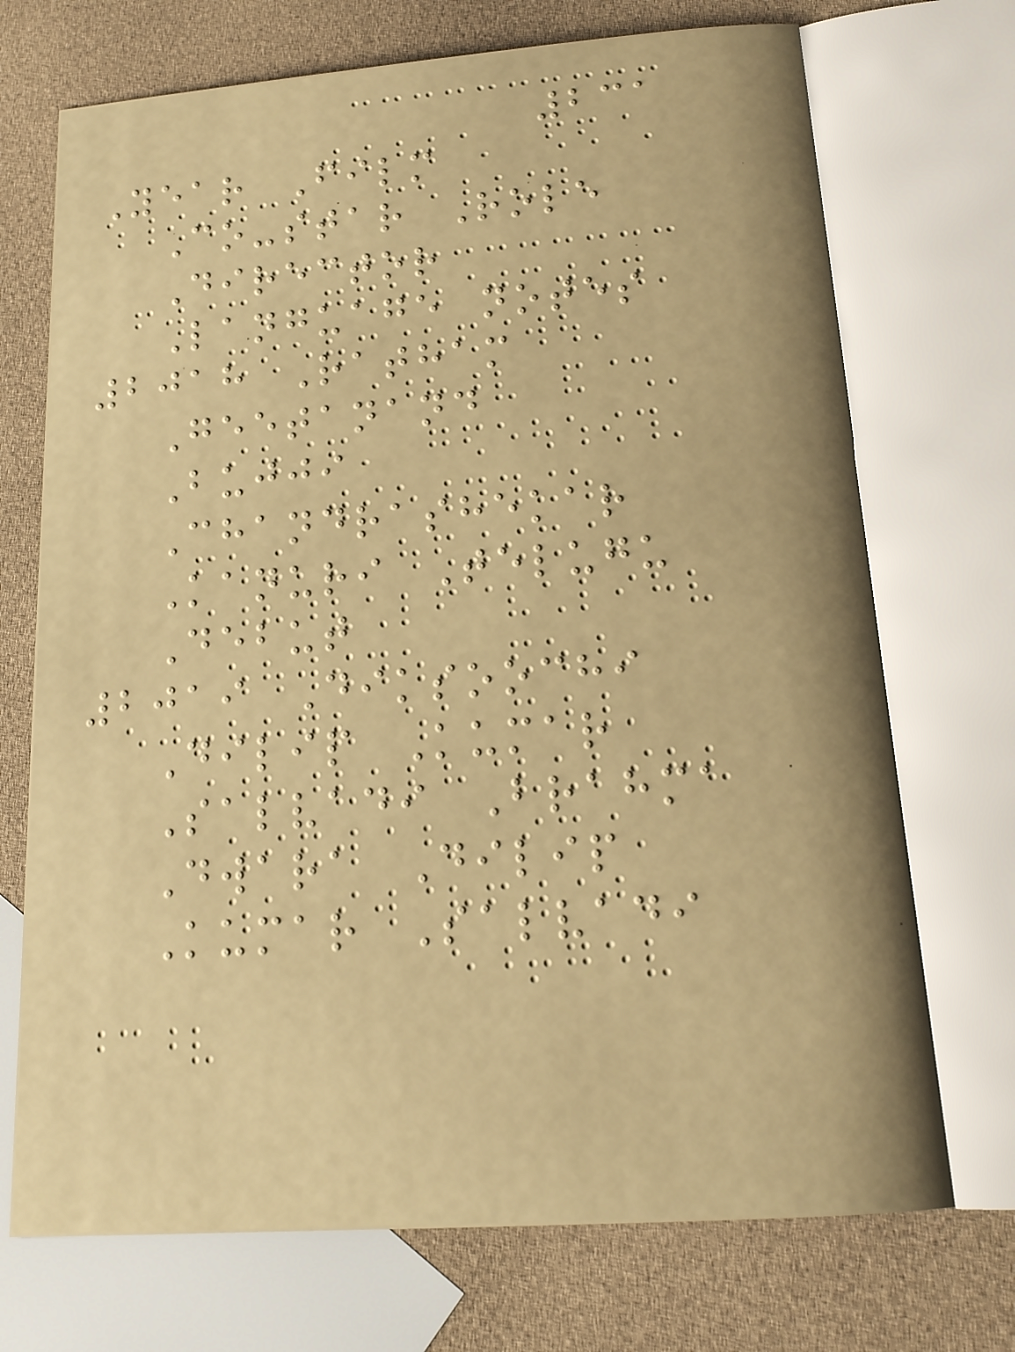231
Year Film
Co-star Role
Director
Language notes
2018 Ratham
Geetanand
Bujji
Chandrashekar
Kanuri Telugu
Debut
2019 Diksoochi
Dilip Kumar
Salvadi Brahma
Dwara Dilip
Kumar Salvadi
